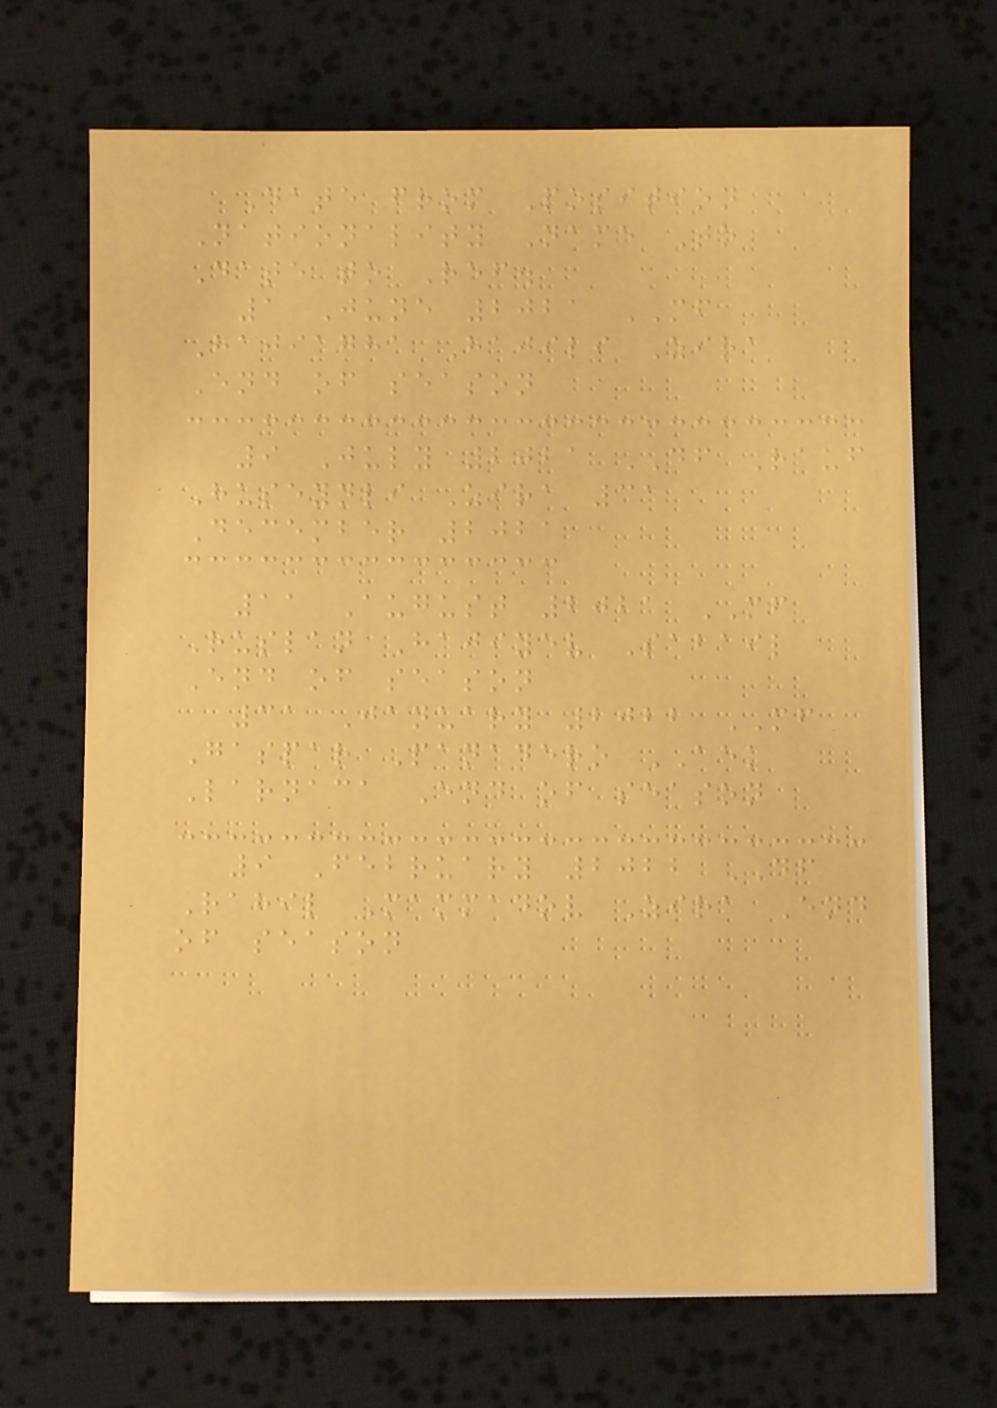Date from Position
Nationality Name To
Date to Ref.
1 June 2021 MF
Hajiagha Hajili Zira
End of season
9 July 2021 DF Rauf
Huseynli Zira 31
December 2021
11 August 2021 MF
Ruslan Hajiyev Sabail
End of season
31 January 2022 MF
Gaspar Panadero AEK
Larnaca End of season
9 February 2022 DF
Rahil Mammadov Zira End
of season
